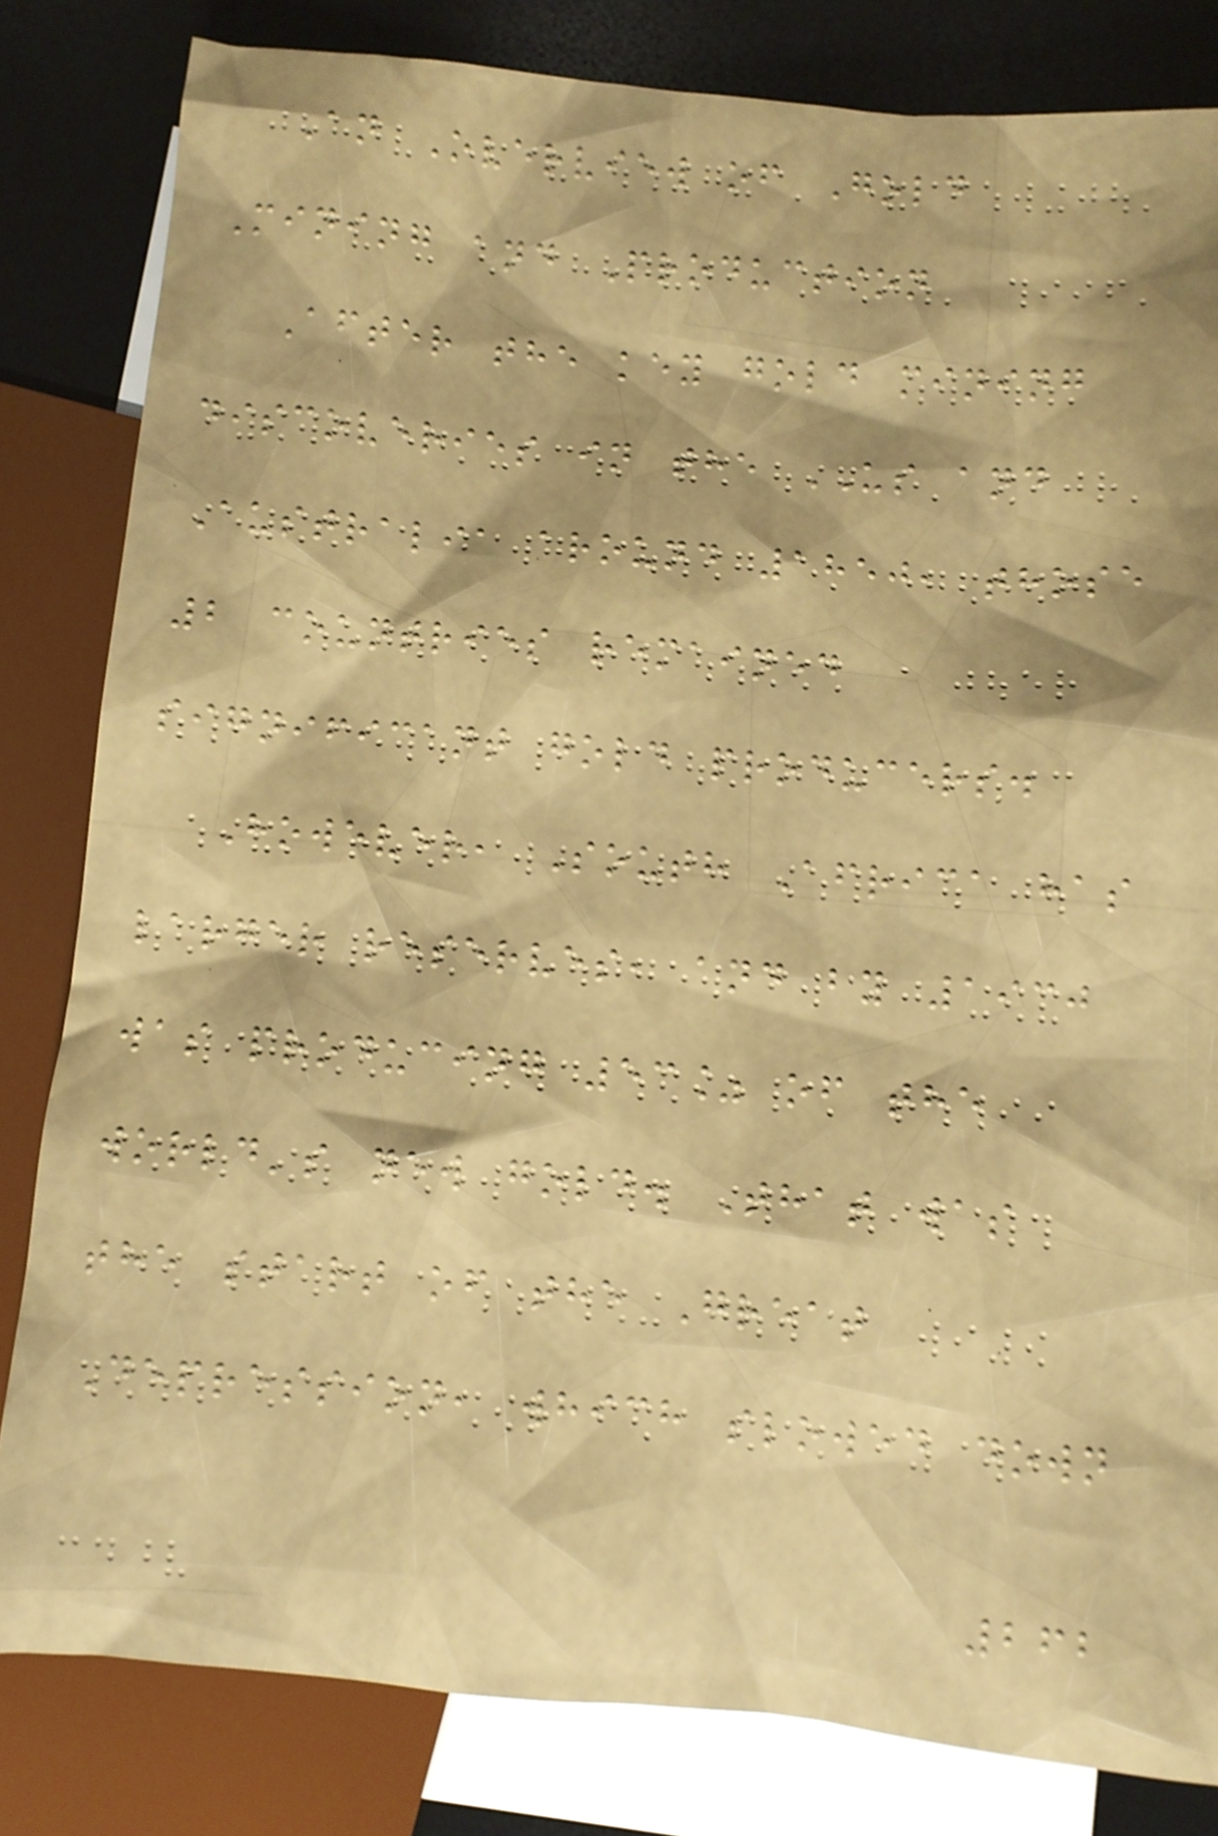An Overview of Gold
Mining and Production
After the key gold mining
discoveries in the US and
Australia around 1850, those
2 countries remained
significant gold producers.
However, South Africa has
larger reserves, and by 1930
was producing 53% of the
world's new gold. That was
the start of the Great
Depression, which slowed down
262
